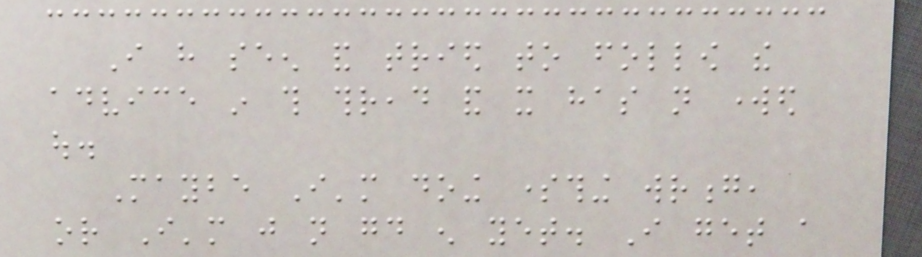I have seen and tried to follow the
advice in this thread and it has not worked
out.
Maybe I'm doing something wrong,
or I'm just not good enough yet. I get a
